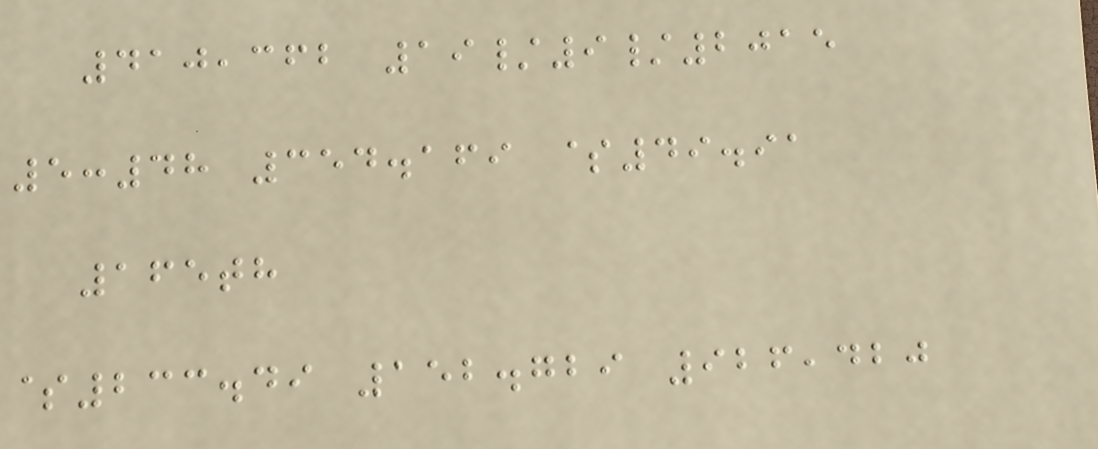410,362 19/9/2015
5:48 354.169 $49.91
165th
$233.49 152.729 926,420
